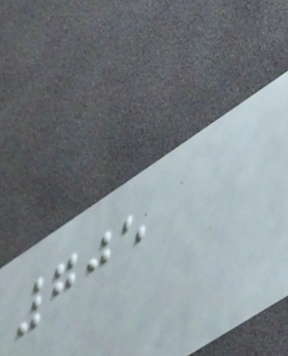705
